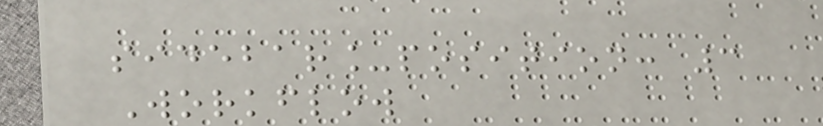sidebar_position: 3
Workflow
